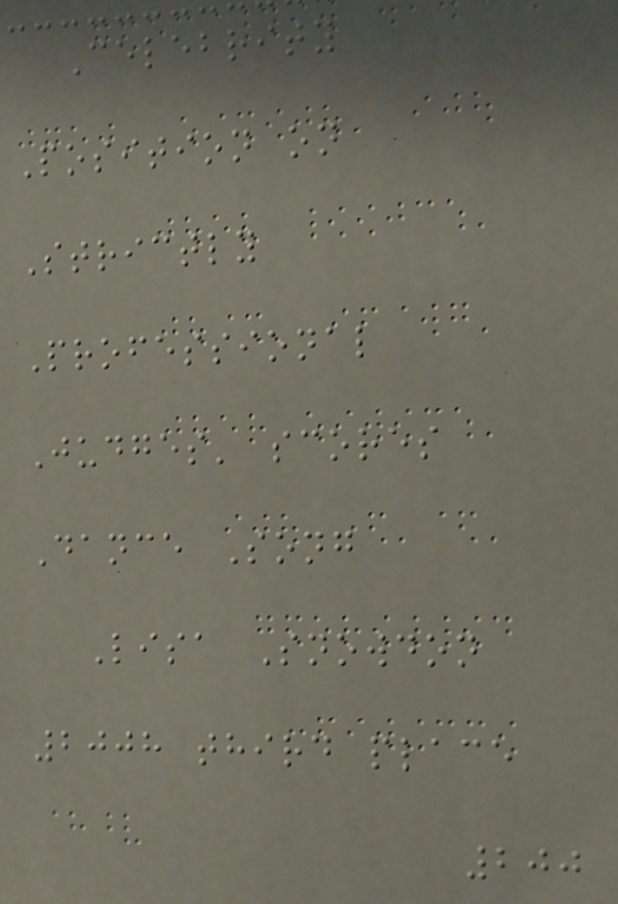Celebrity
Position on
Strictly
Professional
Judges' scores
Dance Song
Lisa Snowdon
2008 third place
200
